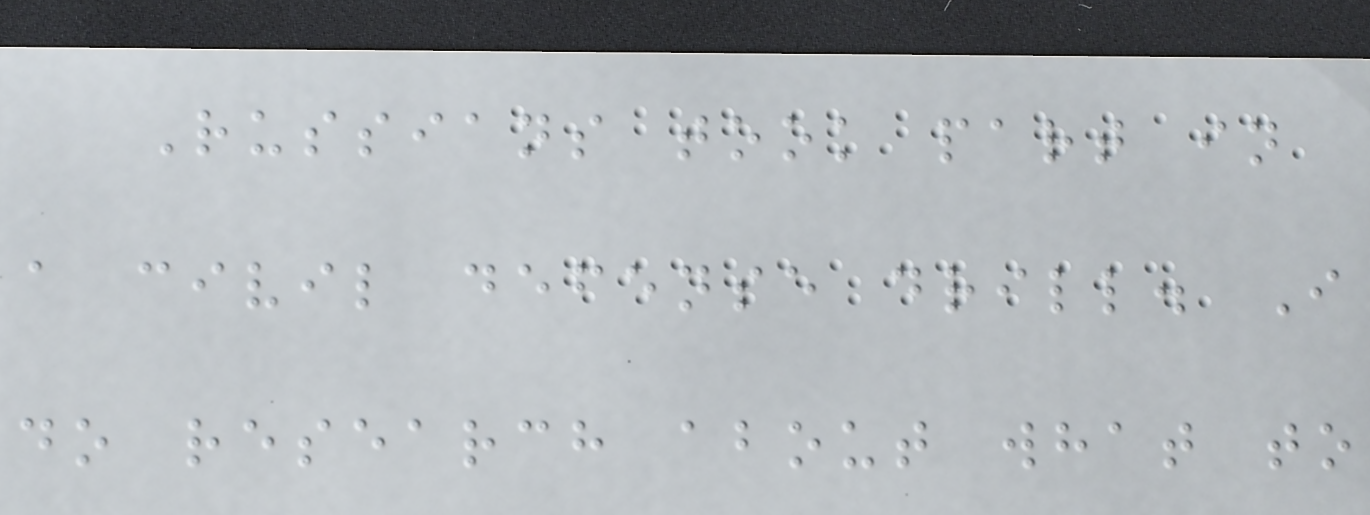Russians took part in
a civil defense drill. I
do research about what to
